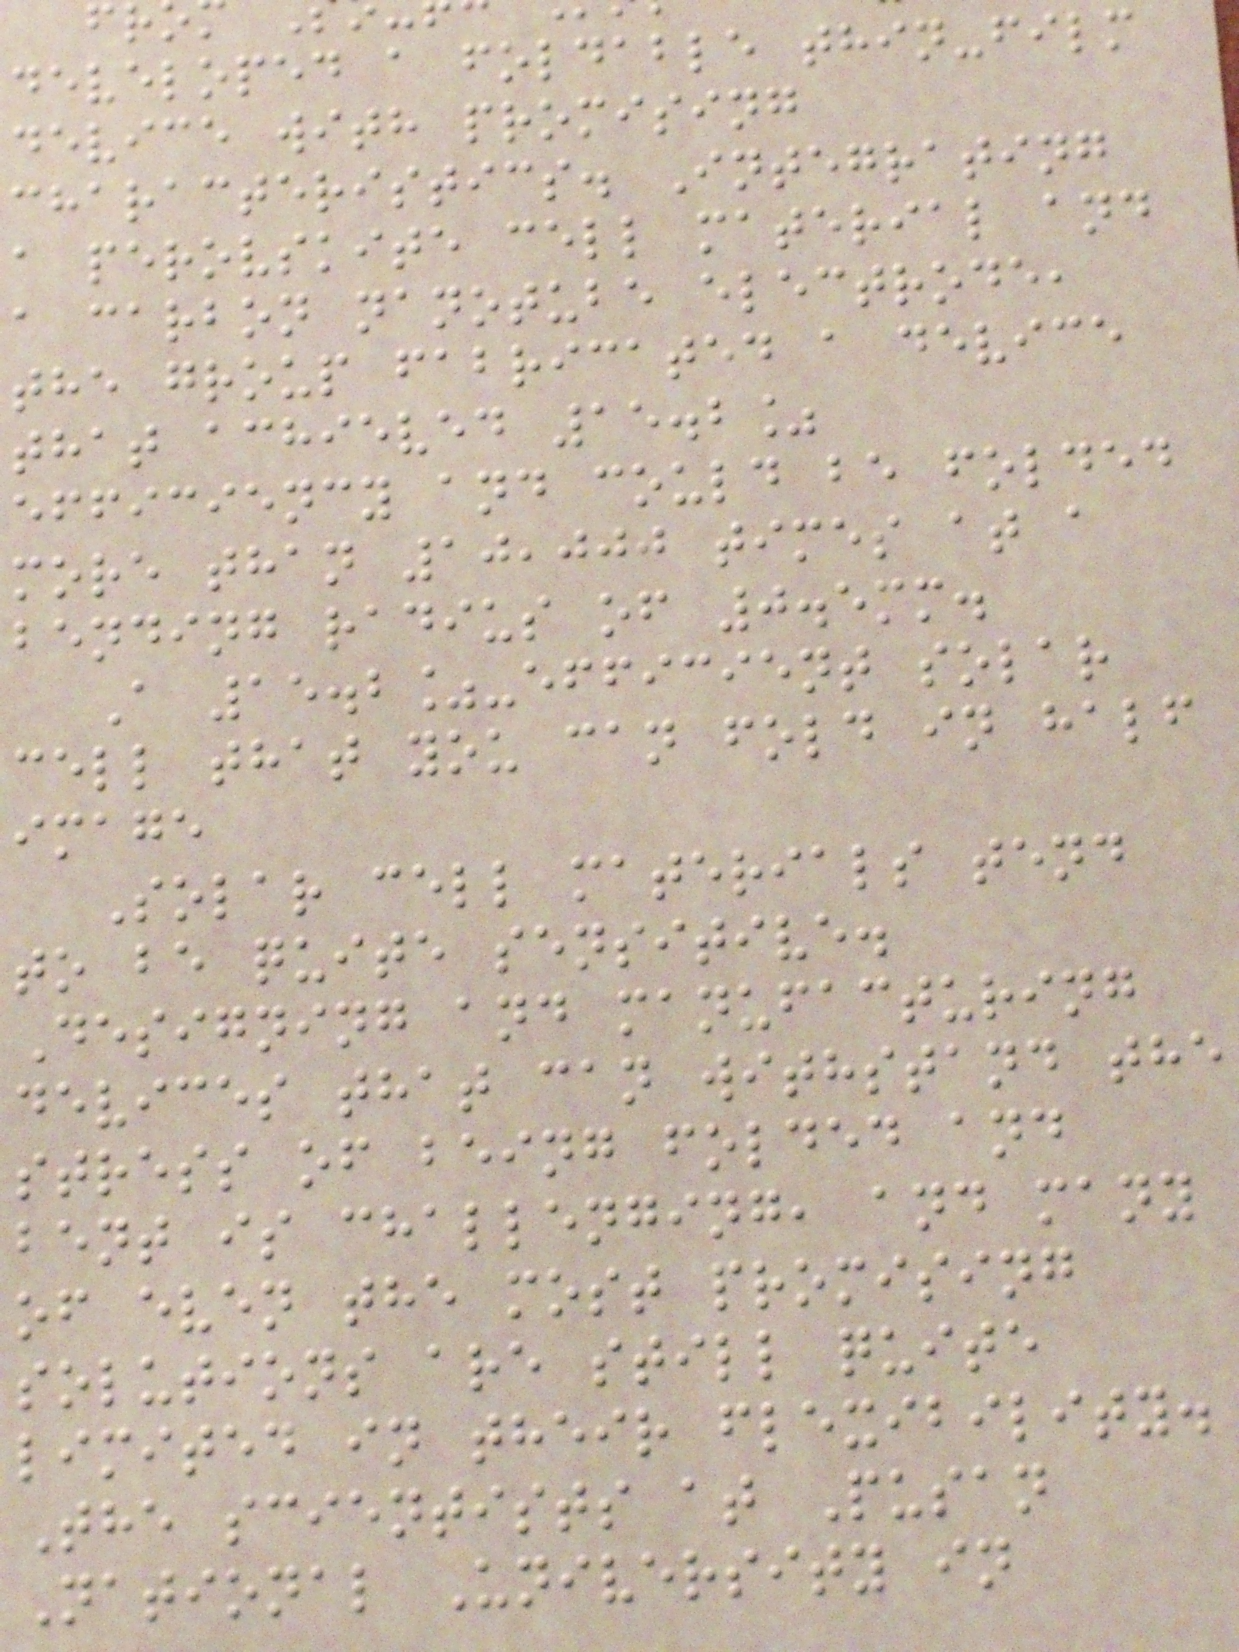developed a foldable thin-film
device with promising
characteristics. Integrating
a perovskite cell material and
a carbon nanotube electrode,
the group fabricated a device
that achieved 15.2%
efficiency and could be folded
more than 10,000 times at a
bending radius of 0.5mm.
A 15.2%-efficient solar
cell that you can fold in half
image
Solar cell materials tend
to be quite sensitive.
Designing and manufacturing
devices that can withstand the
stress of being folded and
bent is challenging, and many
of even the most promising
solutions are still quite
limited in their flexibility.
The scientists at Pusan
National University in
